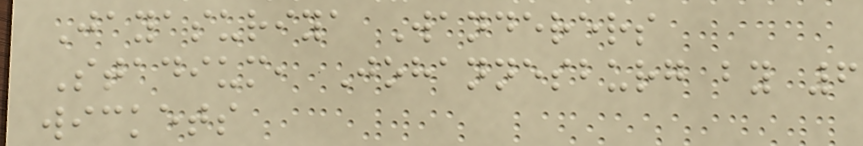Jayasuriya Wanderers
Stadium, Johannesburg by 6
wickets
